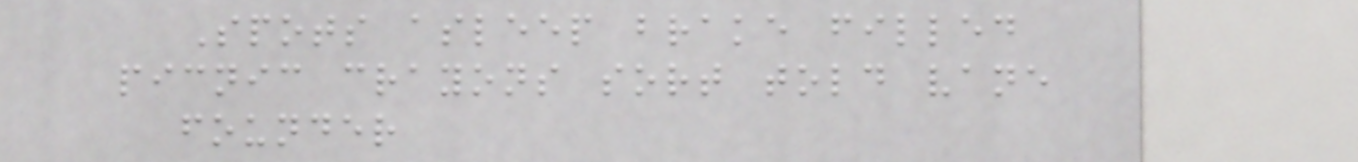Spots asleep brake filled
picnic crayons sort told vane
founder
